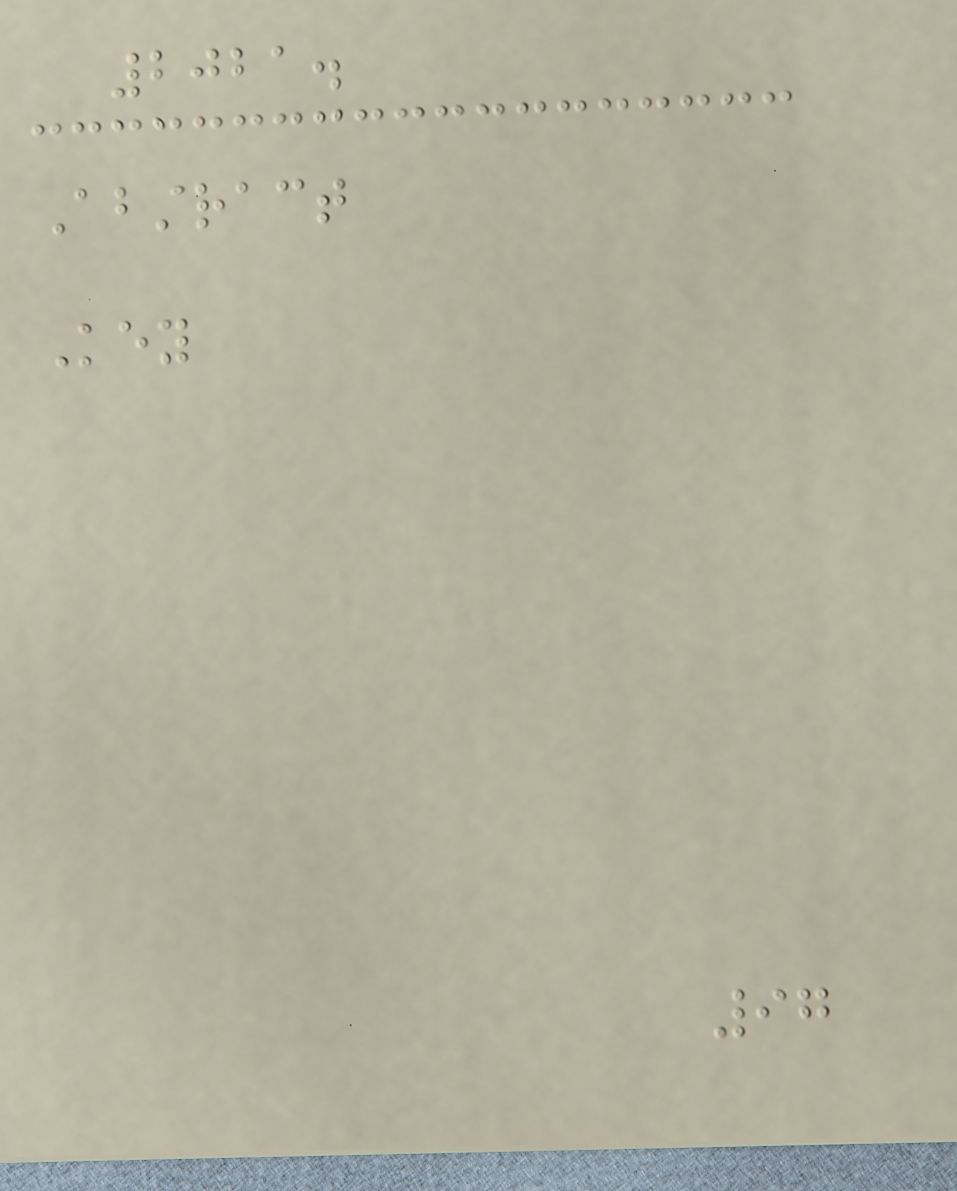2021.
Abstract
Key
97
